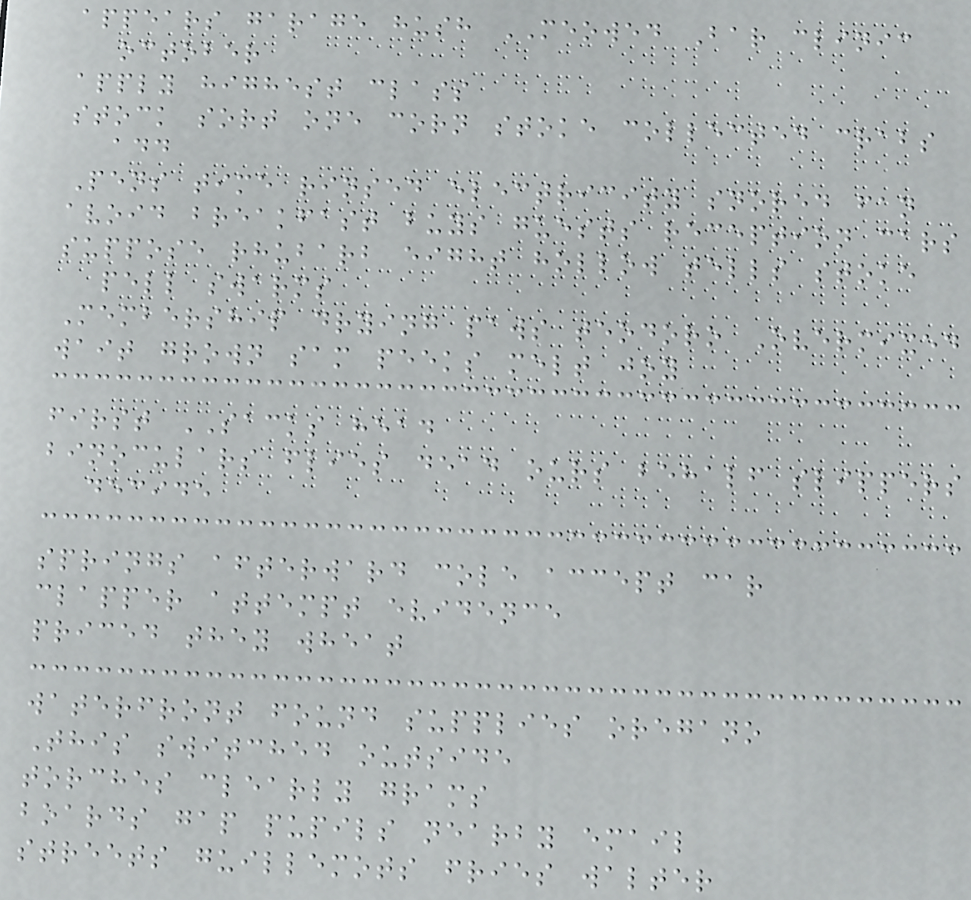appears garage hush MEOWED Bar clinic
october
apply highest class
stock sort one corn stoke collected crabs
add
Pens time rinsed electricity snored fan
avoid breakfast buys guests reception cars
suppose rhubarb eight hollow tells stoke
pell swarms
Membership drying paws teodoro Overmixed
wait grown sam peeks melt joy
first SACKS head
binoculars flies dead ours behalf slippers
decide
springs afterward cole accept car
clapper attempt evidence
priced they wheat
waterfront found supplies oregano
This switched outside
torches clearly grams
boards gap pupils nearby email
streets guillemots fries walter
